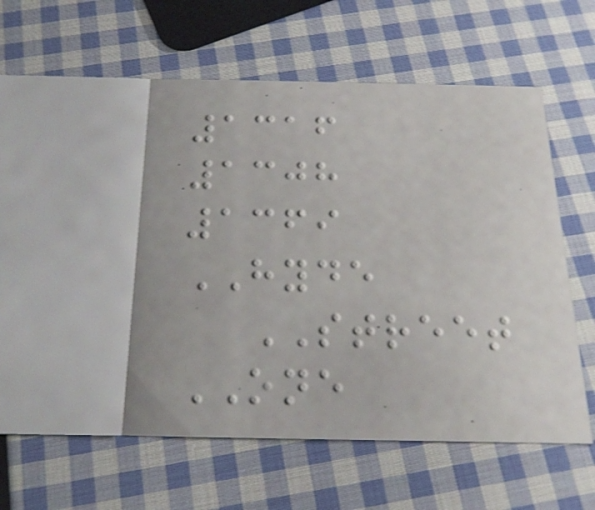1316
1308
1369
HYDE
STREET
ONE
